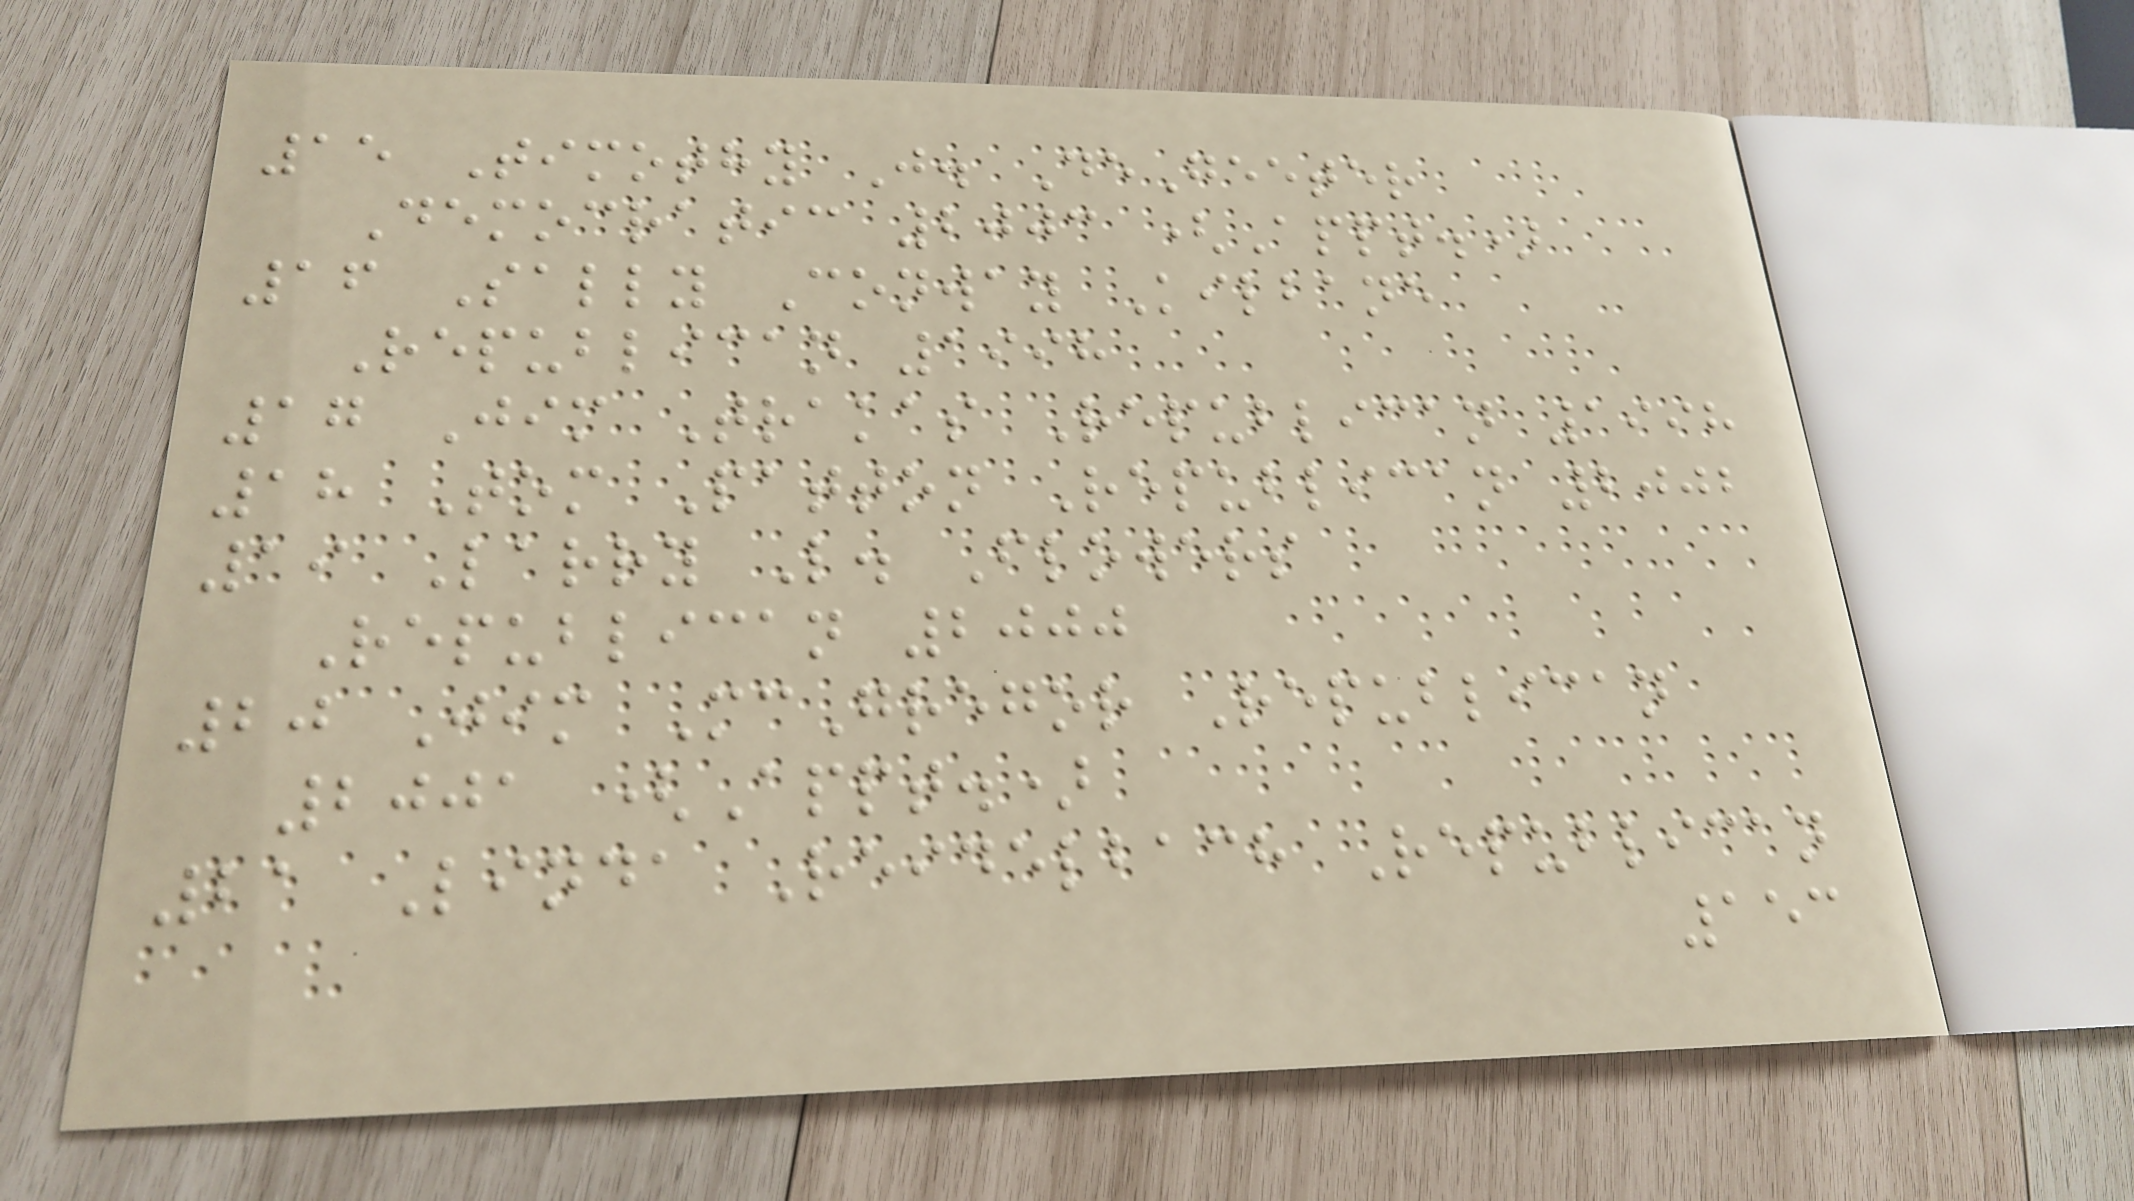15 Timothy J. DeGeeter
Democratic 2003 (Appt.)
16 Sally Conway Kilbane
Republican 1998
17 Jim Trakas Republican 1998
18 Tom Patton Republican 2002
19 Larry L. Flowers
Republican 2000
20 Jim McGregor Republican
2001 (Appt.)
21 Linda Reidelbach Republican
153
